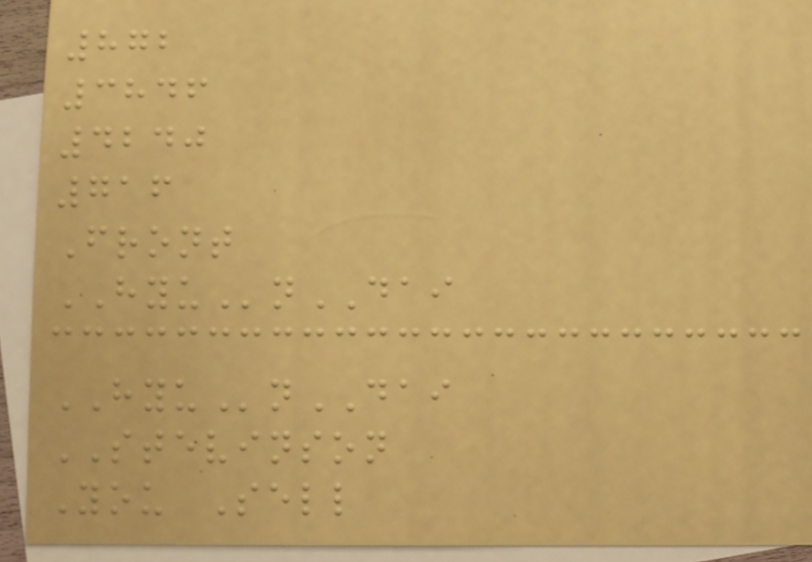872
3846
4240
716
Front
HYUnDAI
HYUnDAI
STEVINSON
You Sell
